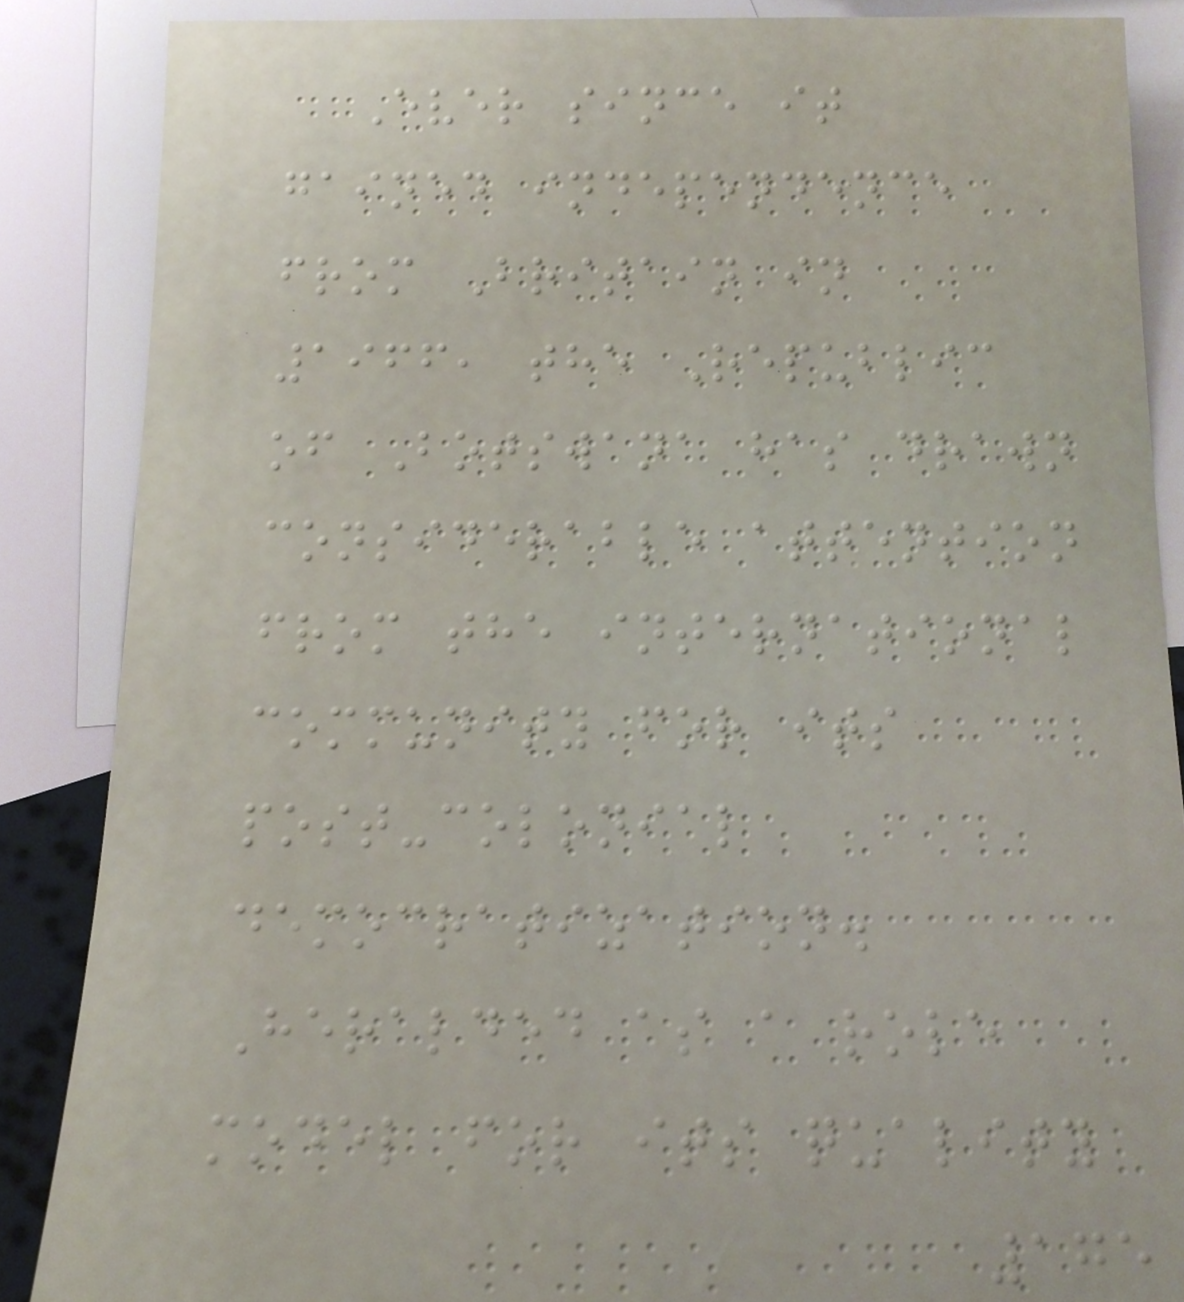Ever since it
gained independence
from Britain in
1966, the Republic
of Botswana has drawn
considerable attention
from the international
community for its
post-colonial
democratization.
Heralded as a role
model for its quality
175
